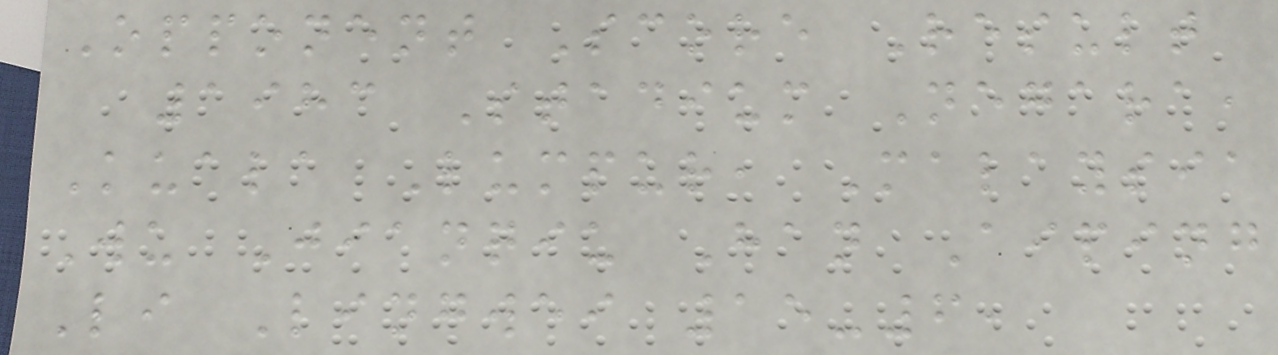Opponent Score Result
1983 Stadium Negara,
Kuala Lumpur, Malaysia
Wu Jianqiu Han Aiping
Li Lingwei 15-6,
